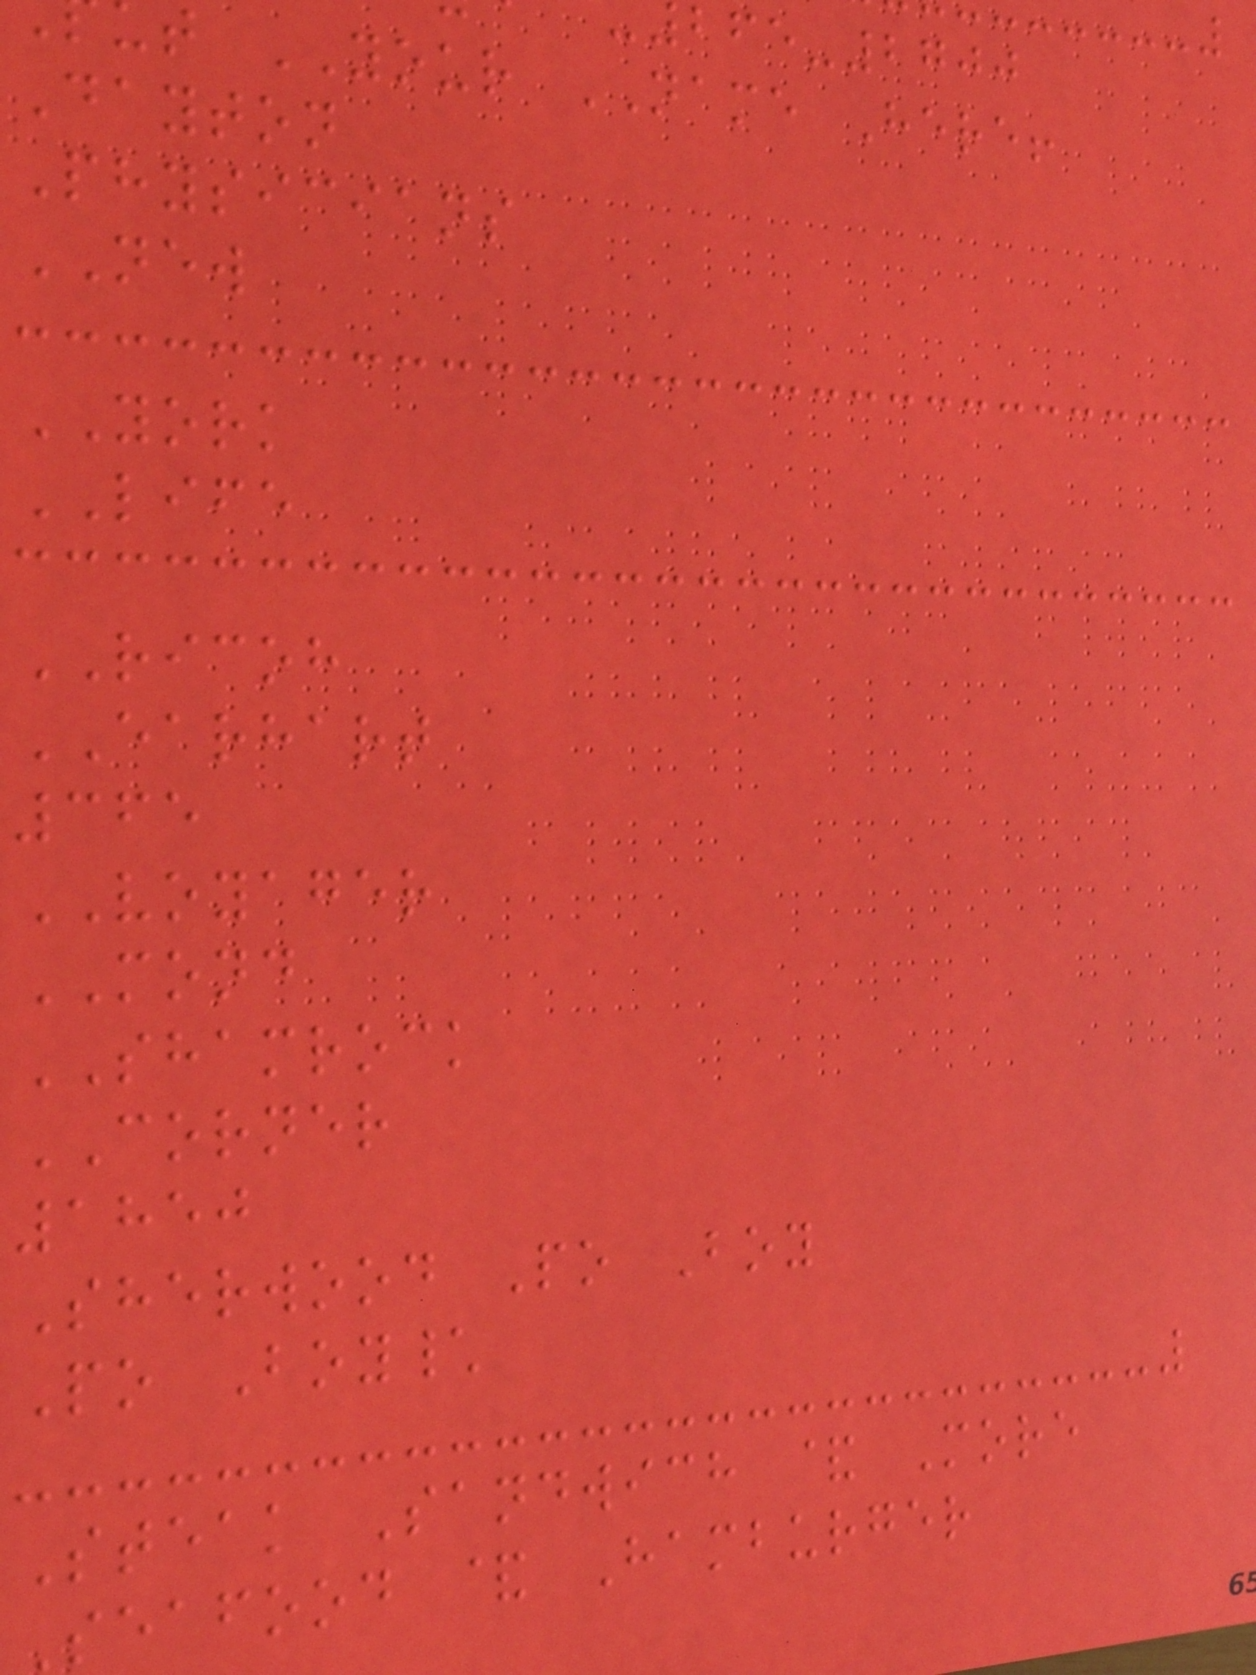-2700
t YOUR NAME Here!
Dayton
Physicians
NEW
YORK
LIFE
RICOH
EARHART
365
VOYAGER
MOND
SHAMROCK
CORNER
1850
Sherwood Po Boy
Po Boy\
Steak Sandwich & More
seafood & Hamburger
